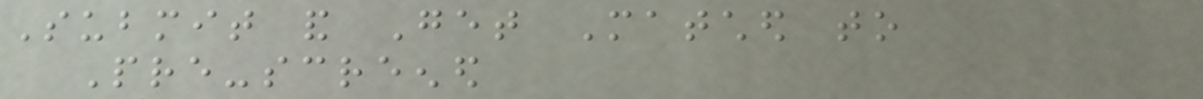Submit and Get Matched to
Pre-screened
